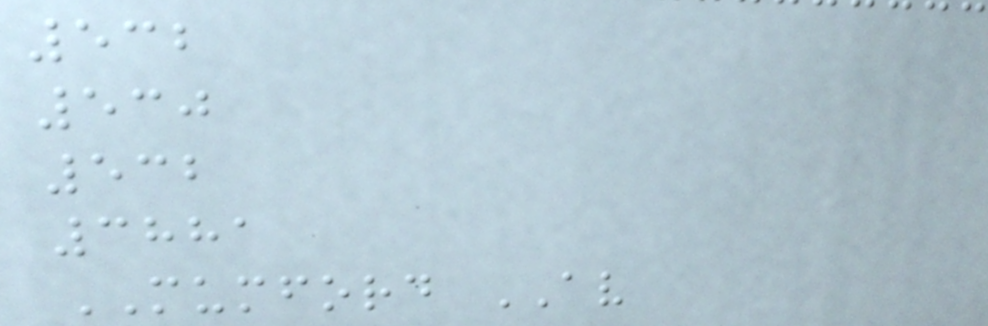532
530
532
3881
MUMFORD AV
